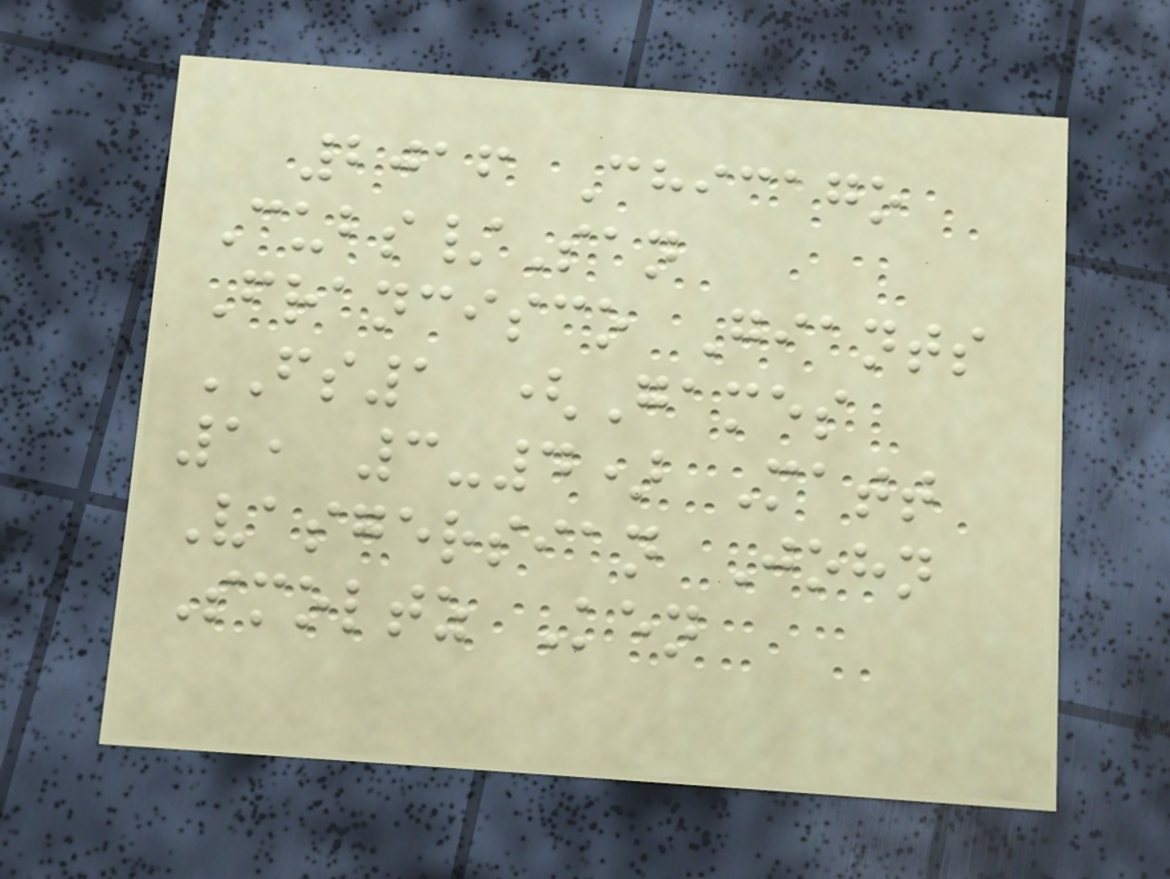2016 Chicago
Cubs/San
Francisco Giants
FS1 (Games
1, 3-4) Matt
Vasgersian John
Smoltz Ken
